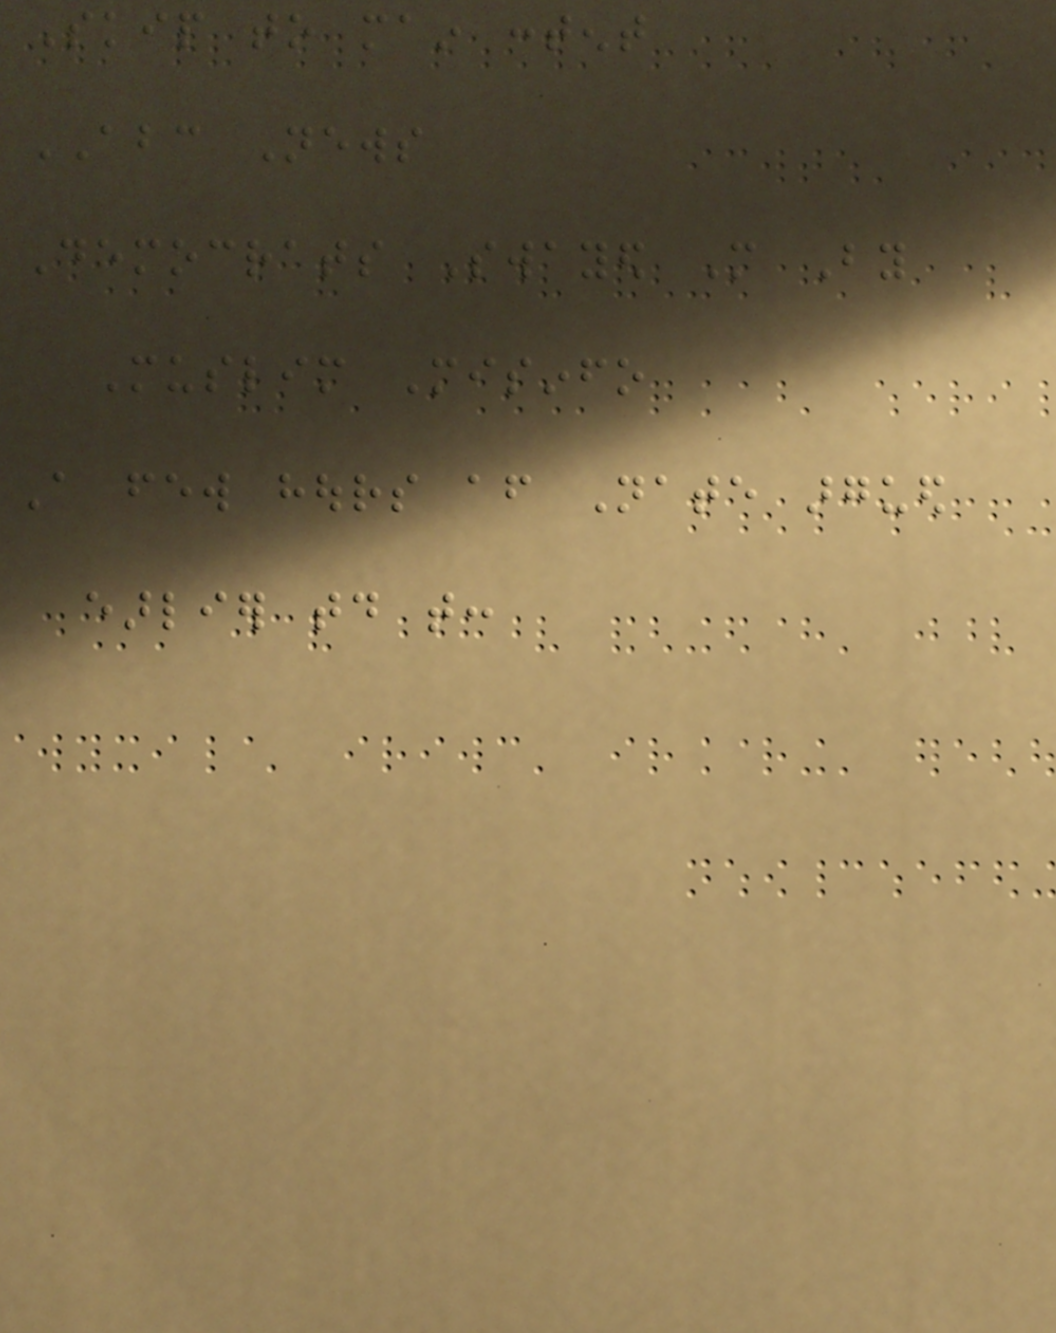Skip to main content
ABC News
Democrats Swayed More By
Muslim Misinfo
A few hours after Nate argued
earlier today that:
